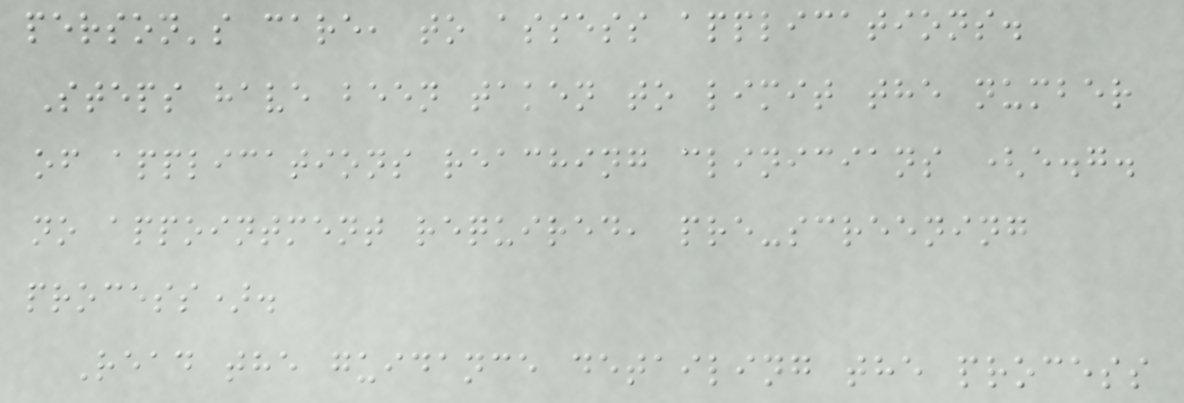person's care, to assess applications.
Steps have been taken to limit the number
of applications reaching clinicians (e.g.
no appointment required, pre-screening
process).
Read the guidance detailing the process
